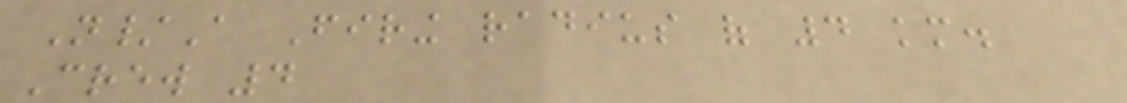N/A Firing radius of 4 km.
Crew 4
